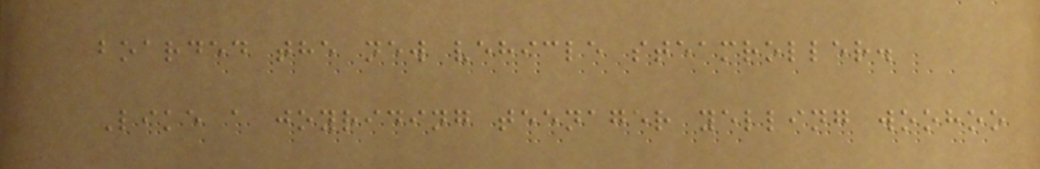boarded the new vehicle steamroller.
Like a joyriding teenager yelling woohoo
